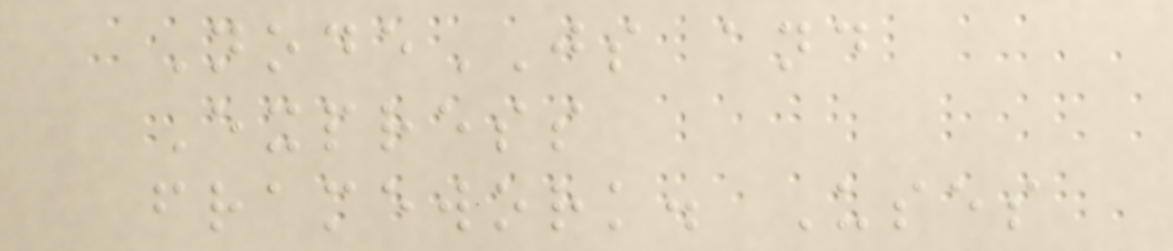NodeJS and
Express
framework. Uses
